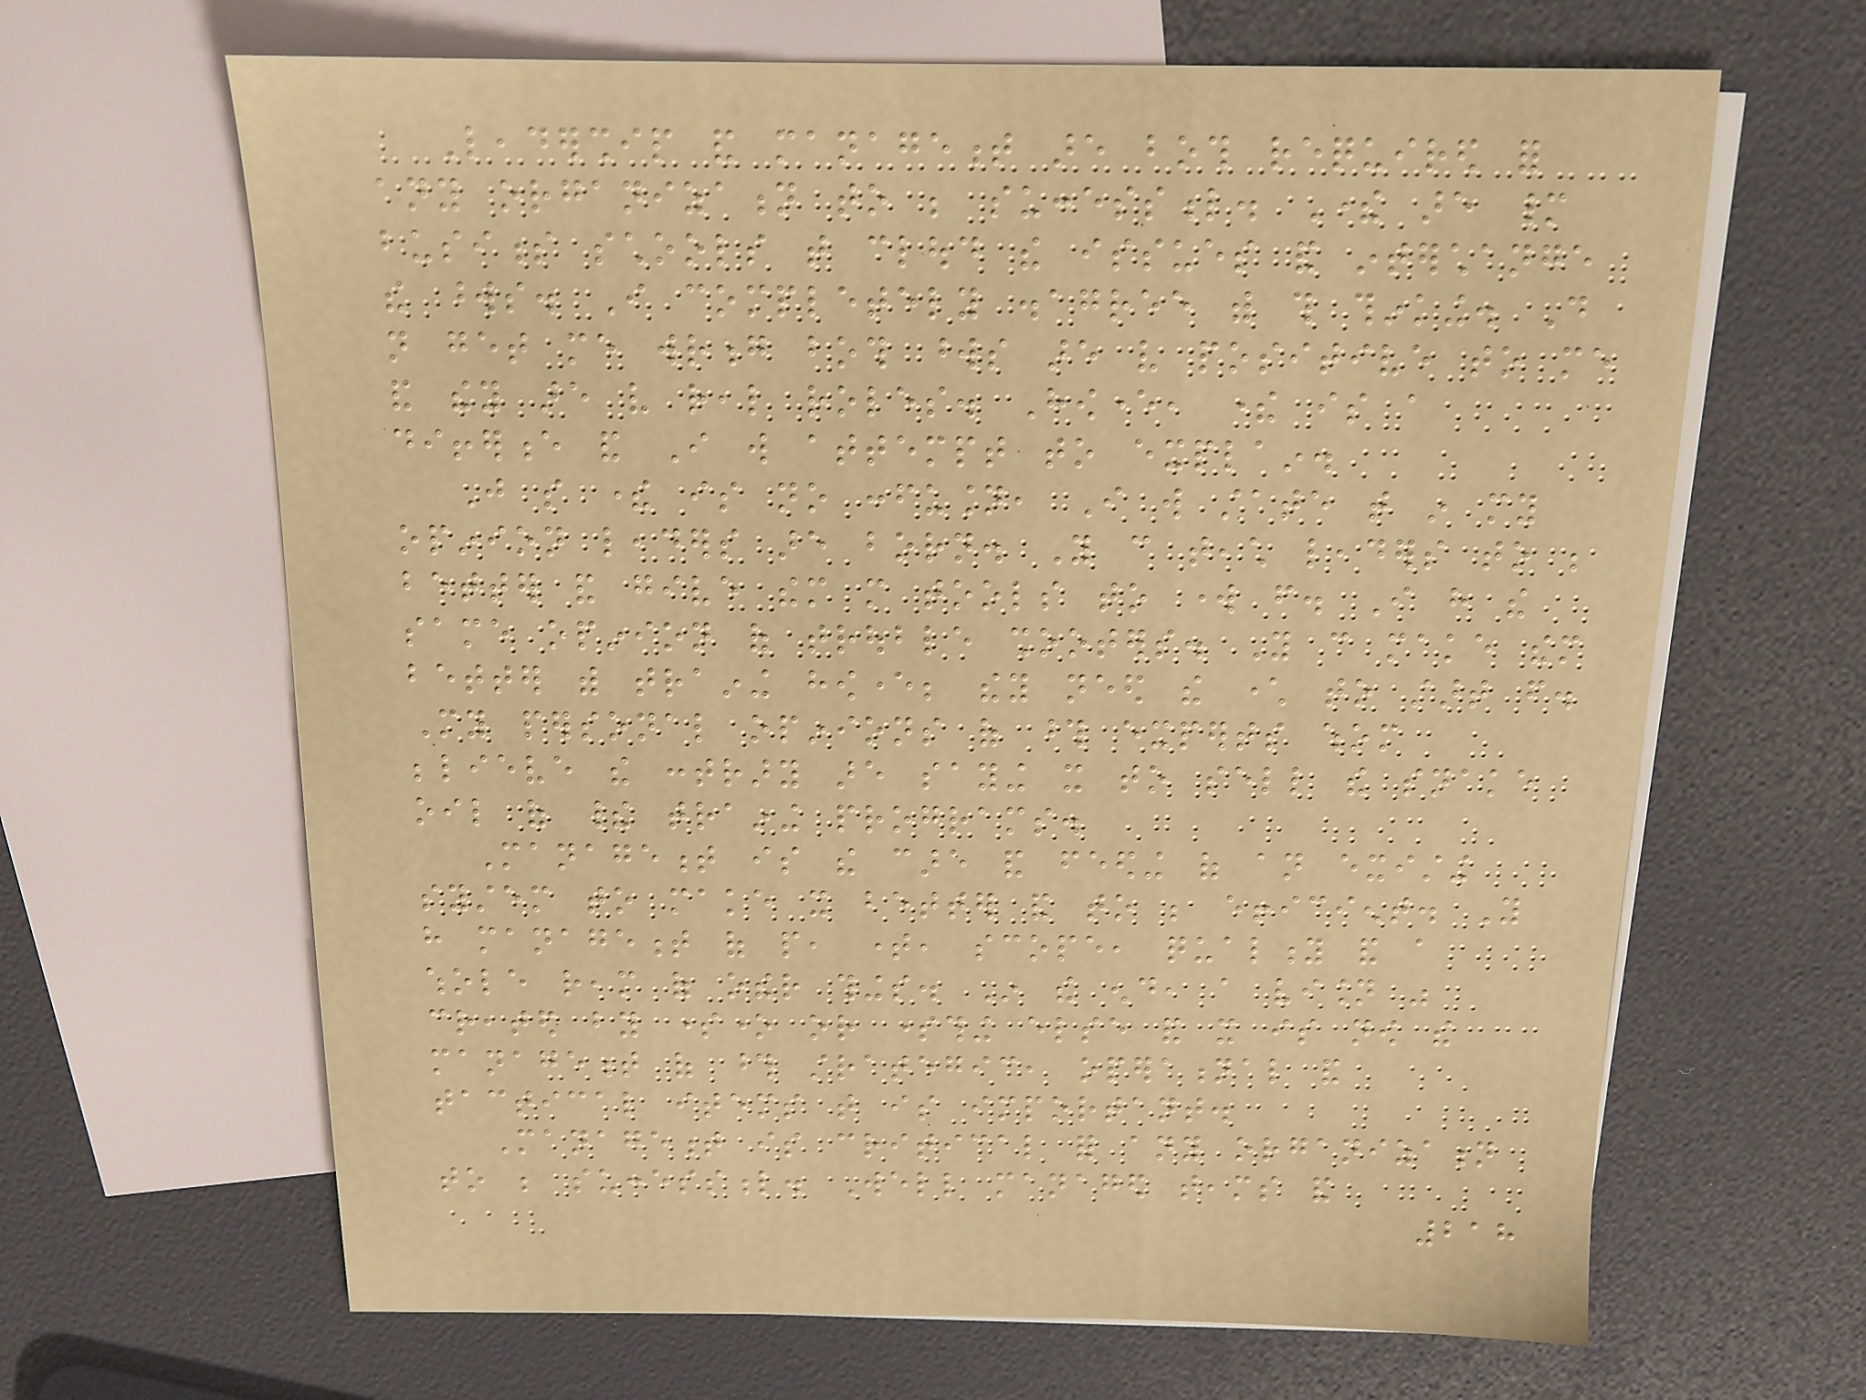Leadership and management are both required for
any organization to be successful. There are many
business schools that cloud the issues and interchange
the words. I completely disagree with this thinking. Do
not get me wrong both words are very positive to me
and they are very real roles. However, there is a
difference and I will attempt to explain.
Just so there is no confusion, I will state that in my
opinion leaders are born. You can teach leaders to be
better and give them more tools to work from. I have the
same opinion of trouble shooters. You can make them
better with training however; they need the character to start from.
My personal opinions of those experts whom
believe the contrary are saying it to sell the snake
oil of their training programs.
Management is the care and feeding of an existing
system to make it better and to be efficient. You
have management of people, time, scope, quality and a
whole ream of other things. In the end, a vision was
created by someone or something else and it is now the
management of those strategic, operational and
tactical items that is important.
Management is critical for any organization
to be successful. Well managed teams and
218
